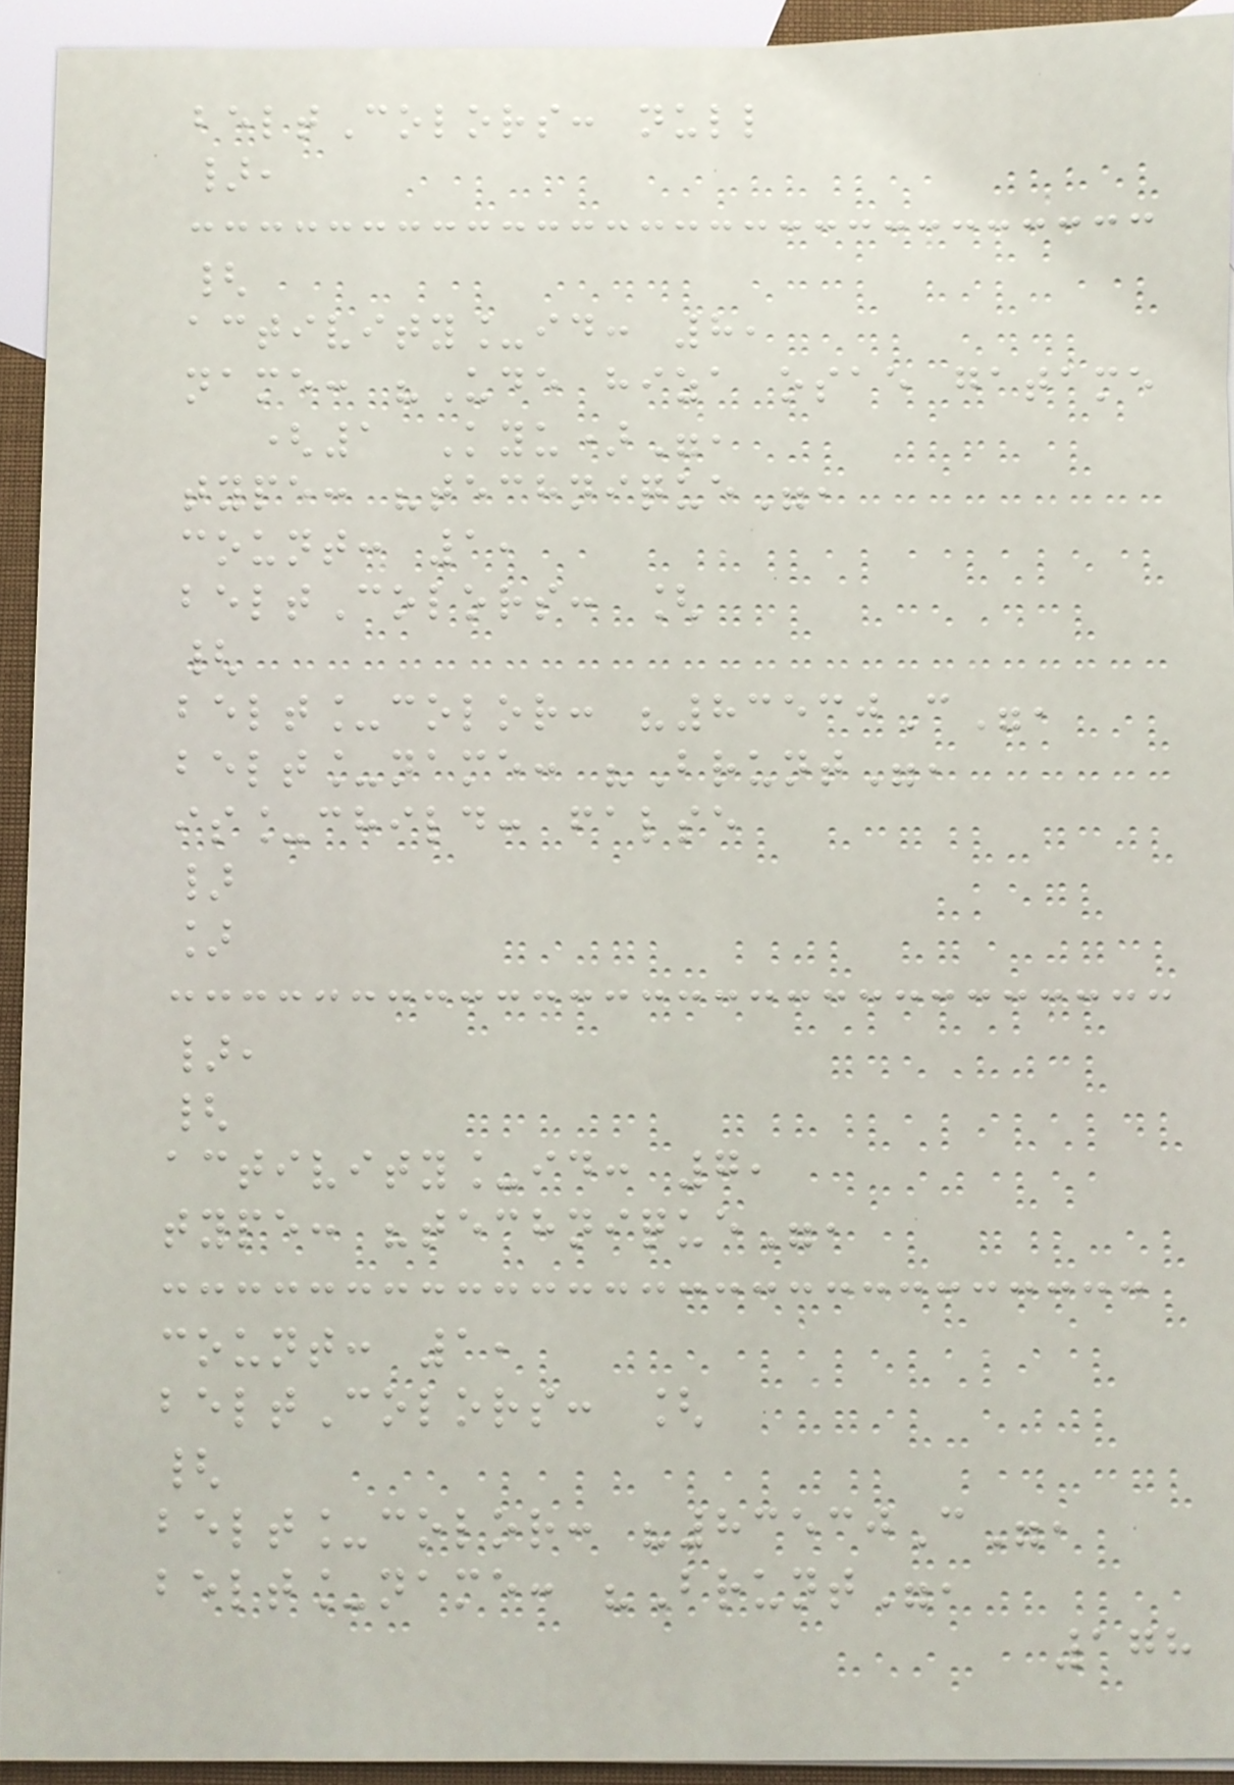beltColors: null
},
{
activity_id: 8,
name: "Ude hiza osae gatame
(1 Kyu)",
type: "technique",
count: 1,
beltColors: [
{
belt_color: "83530C",
belt_name: "Brunt",
is_child: false
}
]
},
{
activity_id: 7,
type: "technique",
count: 1,
beltColors: [
{
belt_color: "83530C",
belt_name: "Brunt",
178
